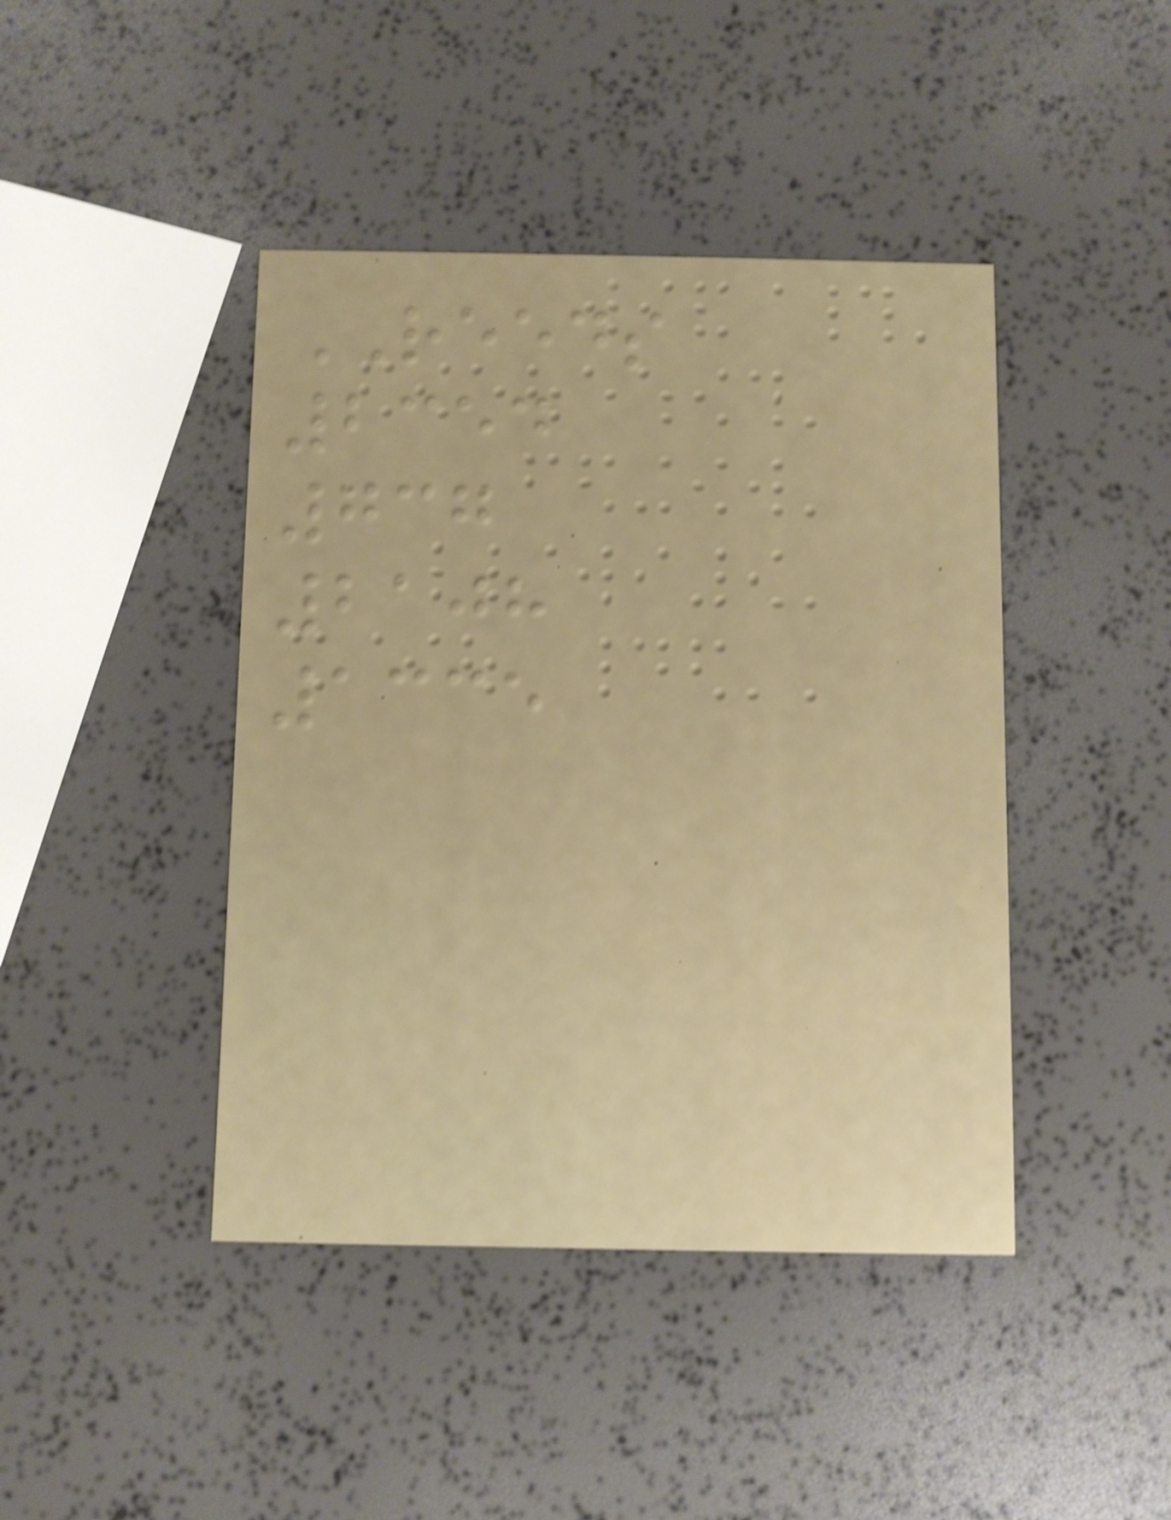REEDS
2354
737
2108
1335
